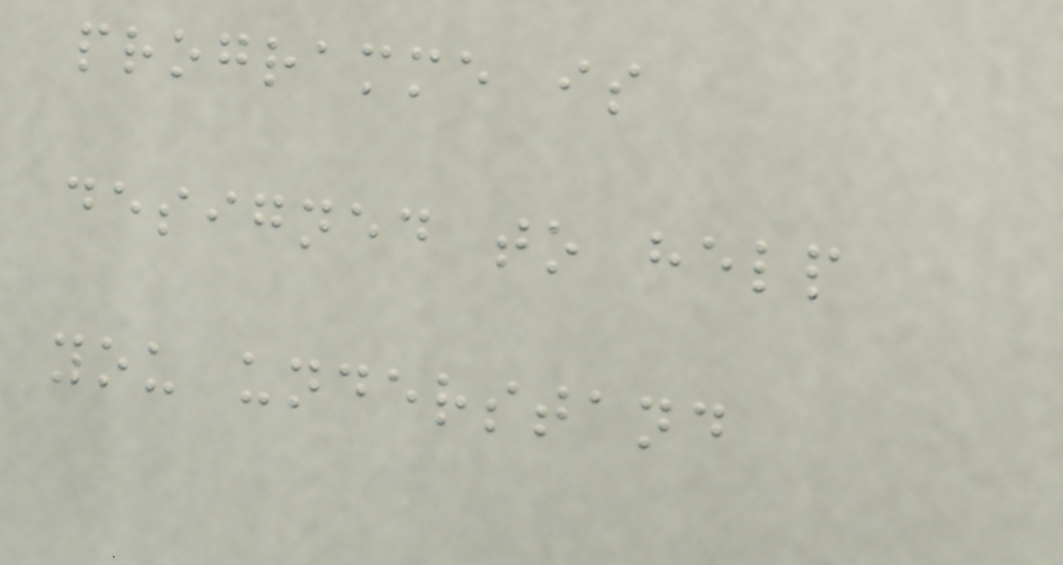programme is
designed to help
you understand
